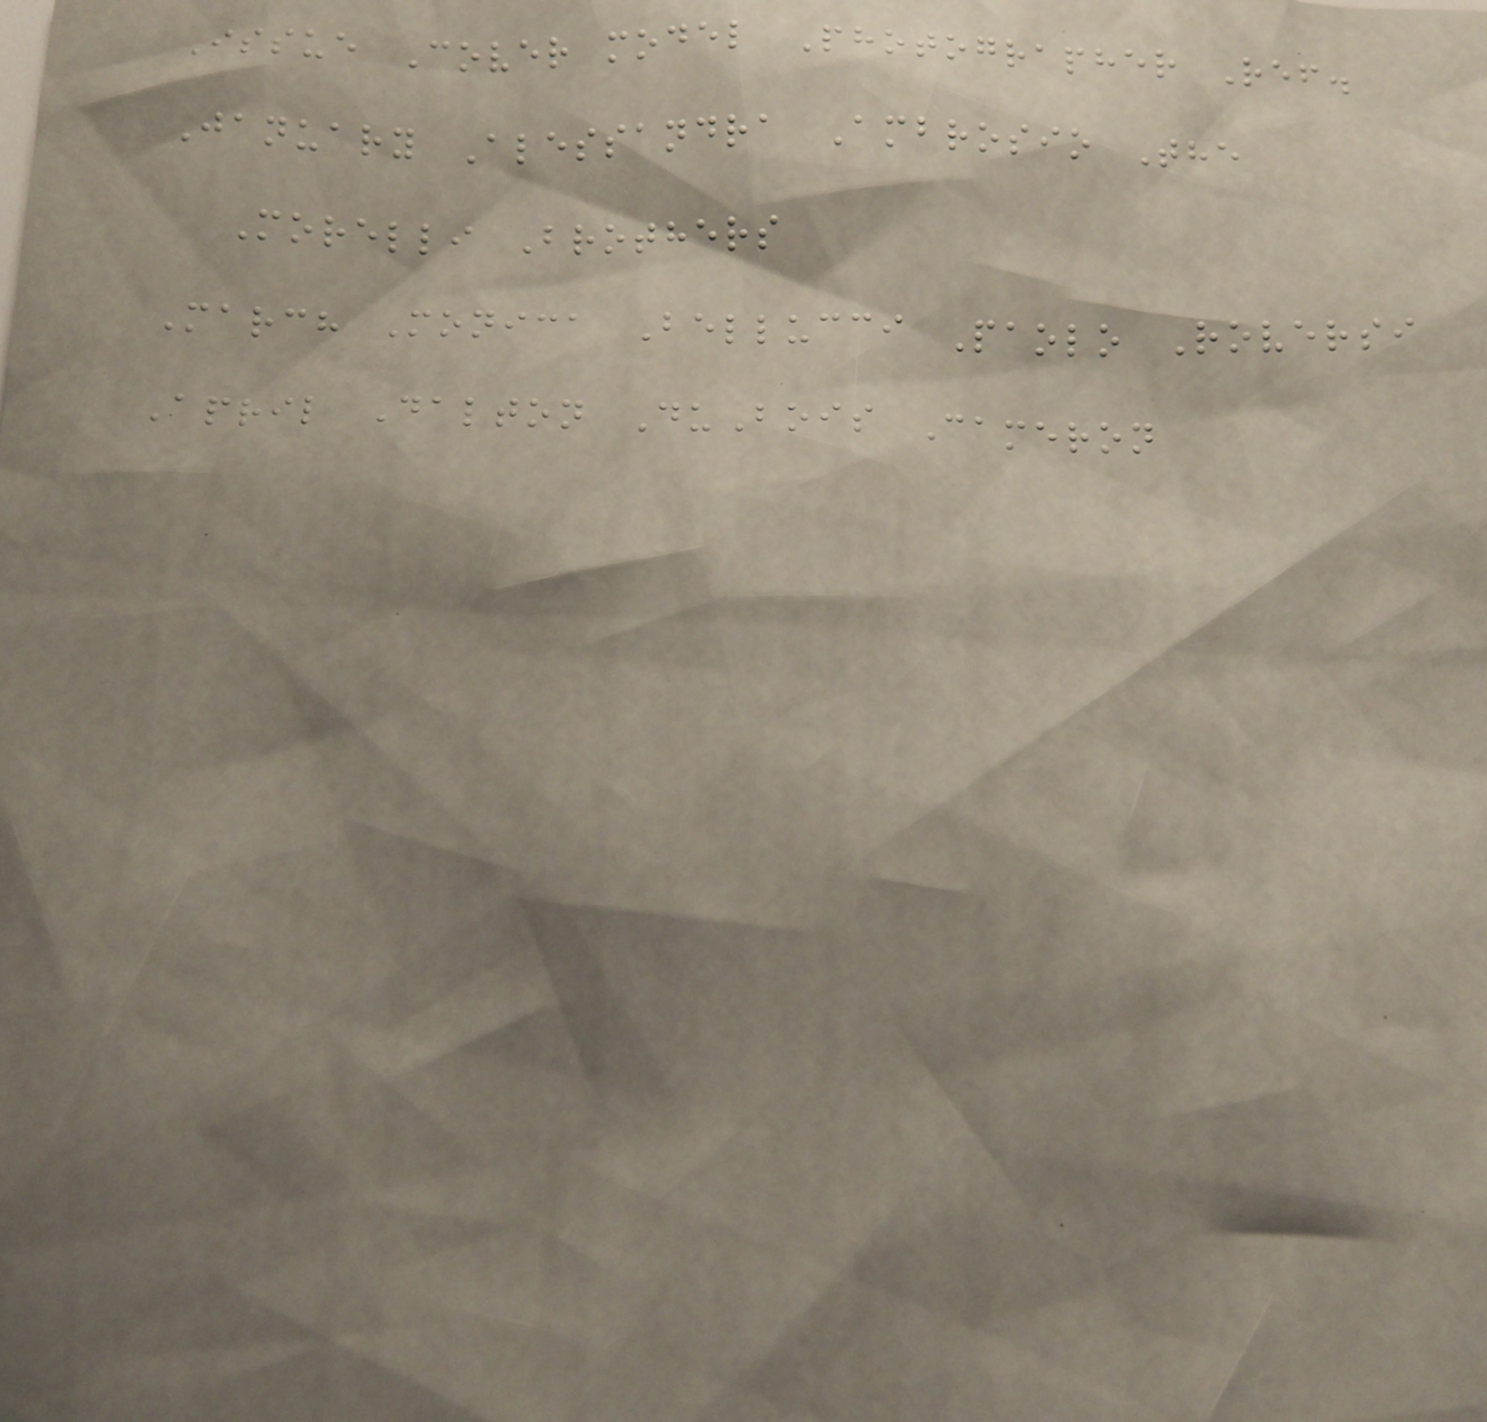Issue Cover model Photographer Ref.
January Alessandra Ambrosio The
Morelli Brothers
March Monica Bellucci Paolo Roversi
April Dalton DuBois Cameron
